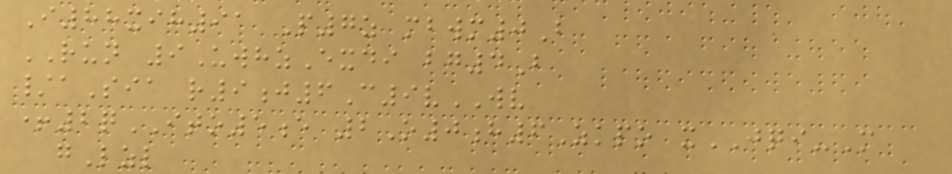I88xih91 P7z mbwm0B
RUN 9UwhzExdi bg4B
/aSia r9j6C9vWV
+2qITO5e 2O0h6Zkpo xJQI-M
gLzl
